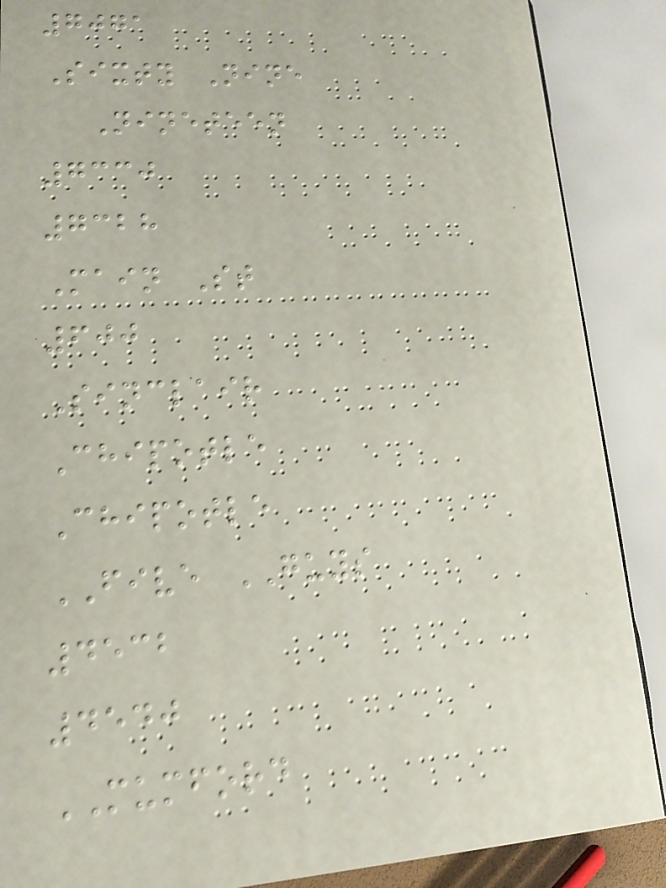7071
Sixty Nine
Nineteen
7330
7328
Main St
600
Sinclair
Chipotle
Chipotle
FIVE GUYS
4532
4540
MUMFORD
